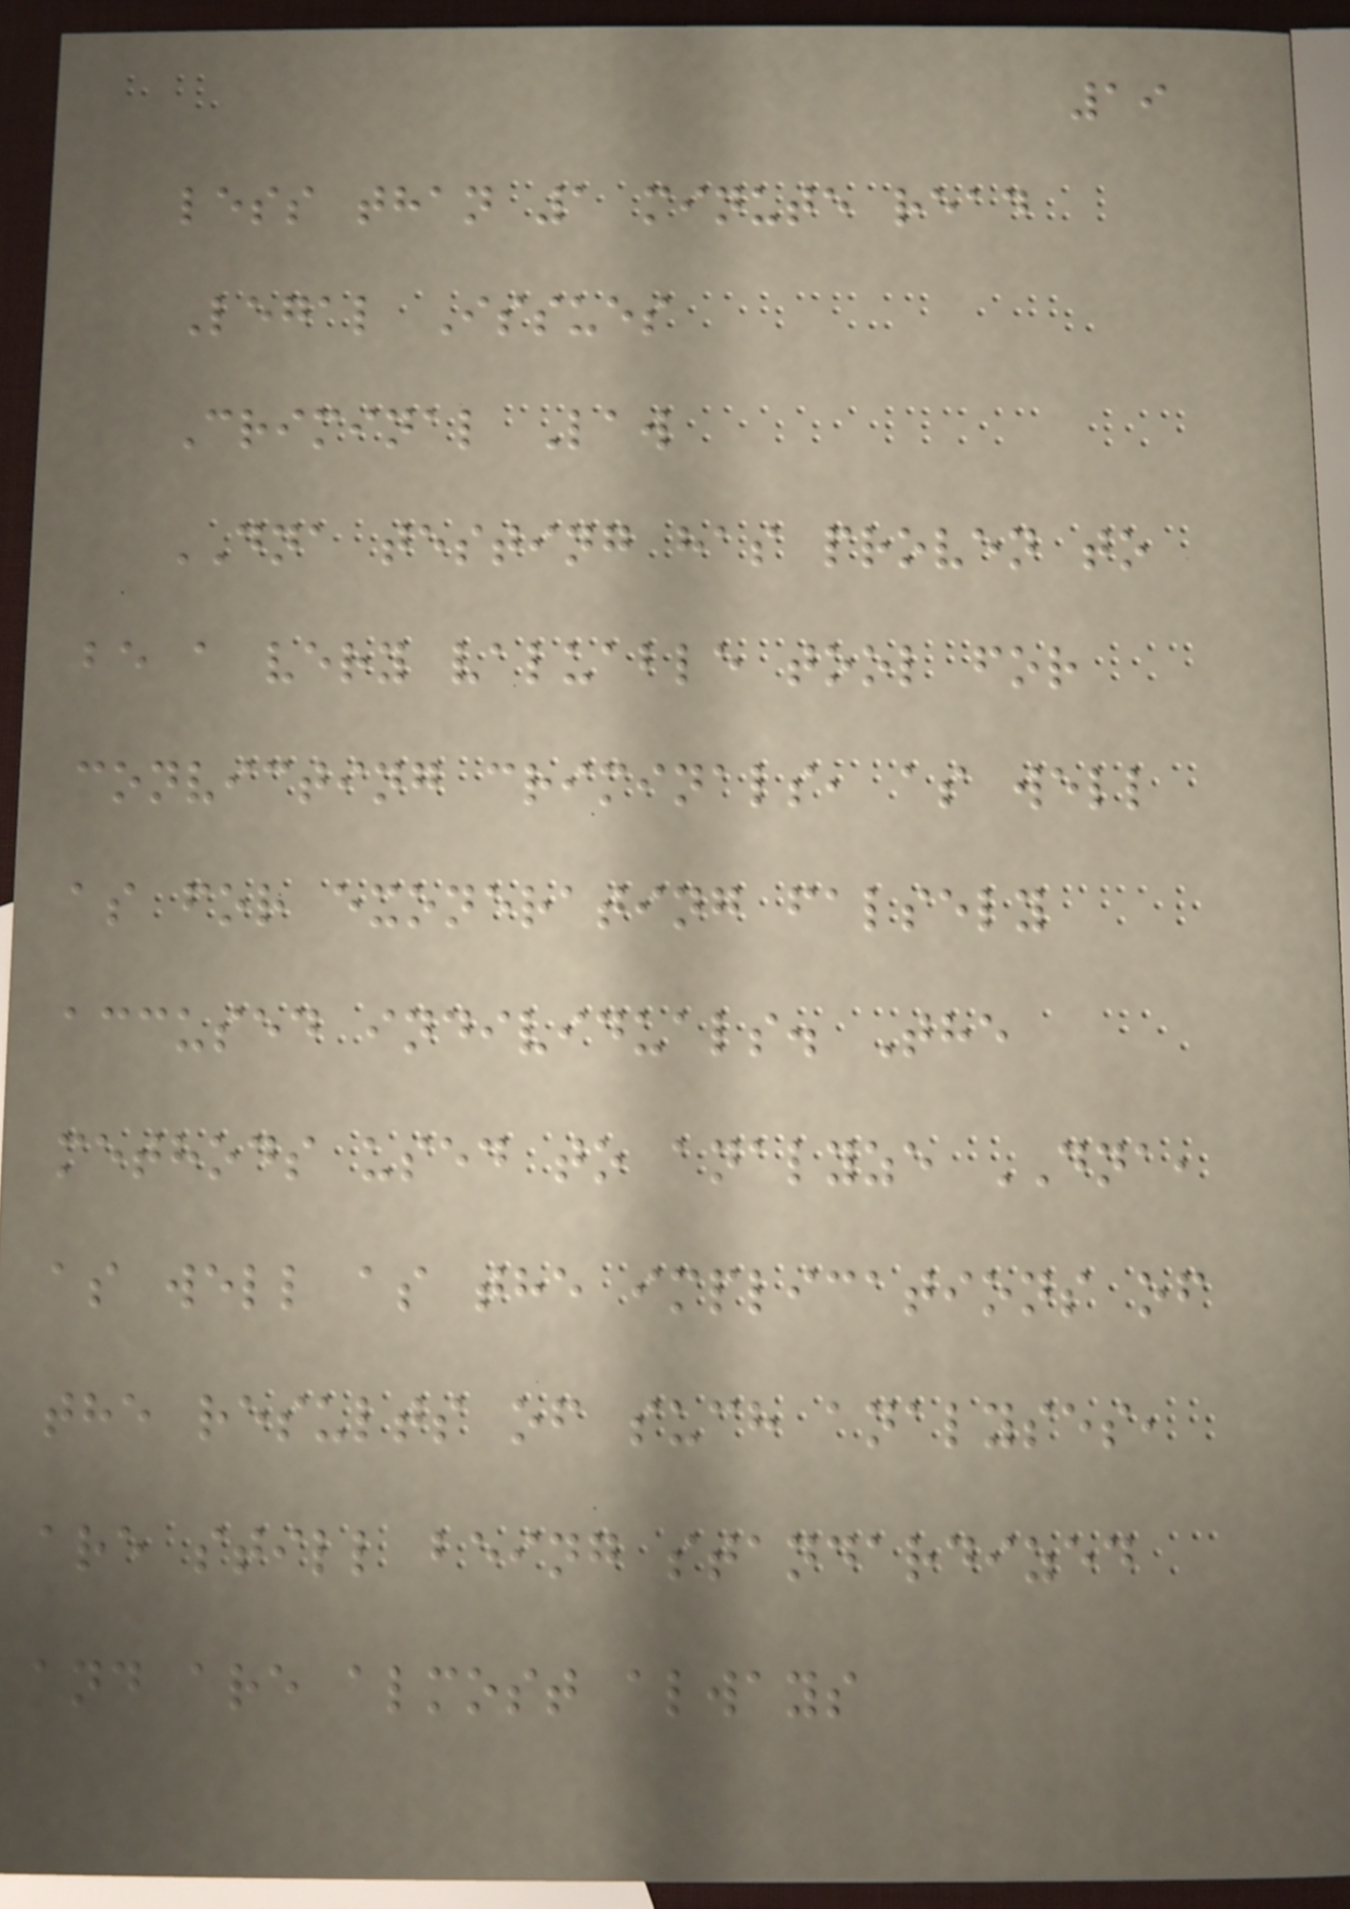19
less than 1 minute read
Legal Issues
Criminal Law
DNA testing has proven to
be a very valuable tool for
convicting criminals, as well
as for exonerating falsely
accused individuals. The
methods used to analyze DNA,
as well as the implications of
the results of such analyses,
are still being standardized
and are almost always
